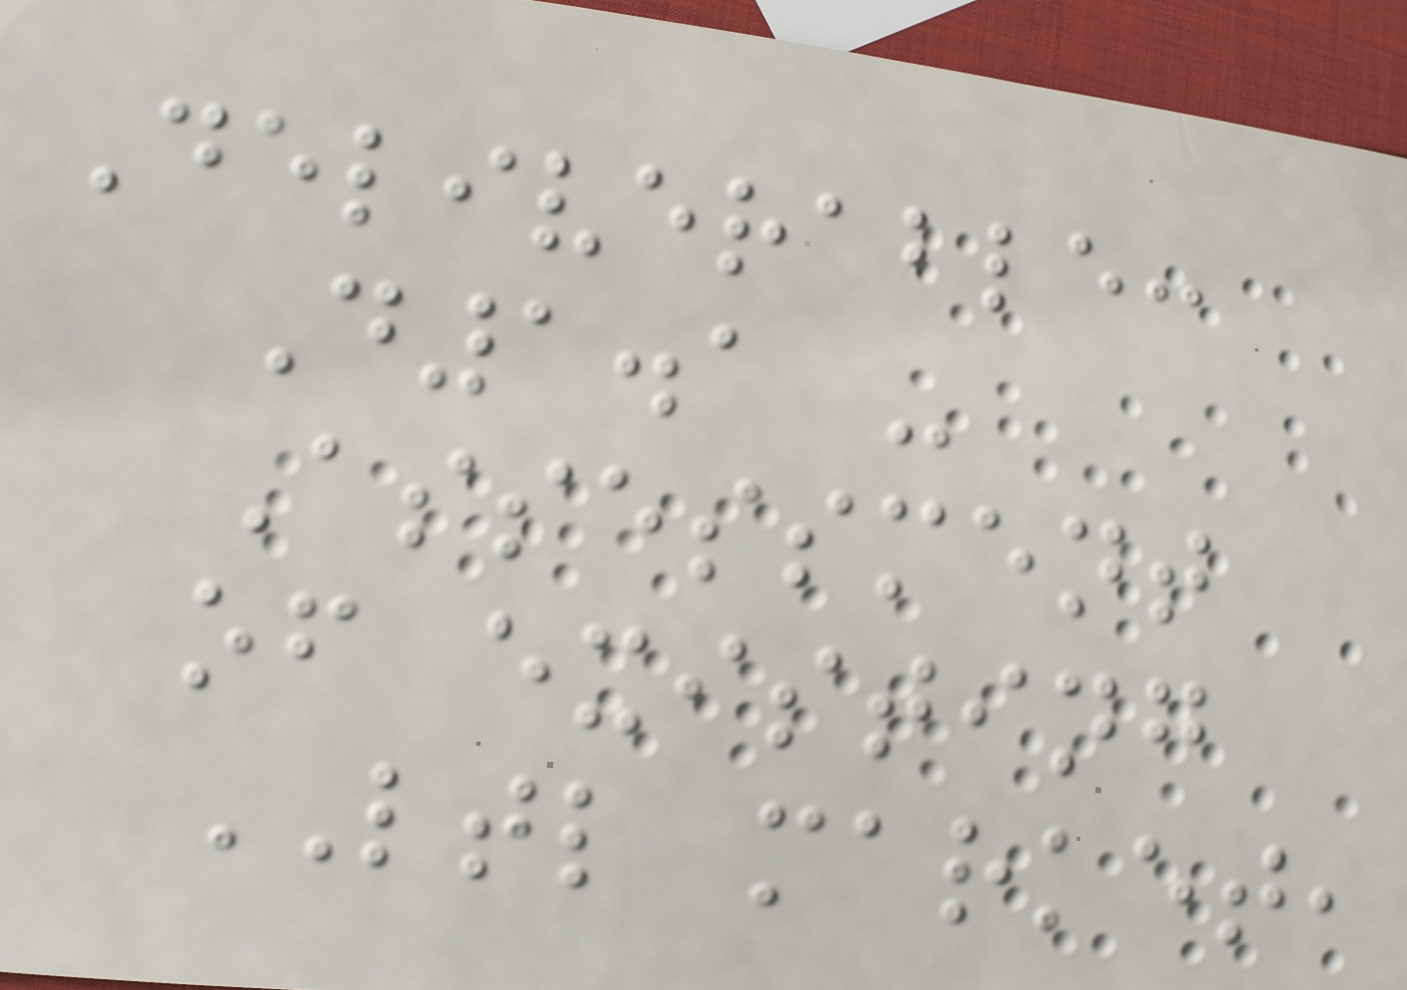Deliverable:
D1.1 -
Assessment
of existing
LTL market,
